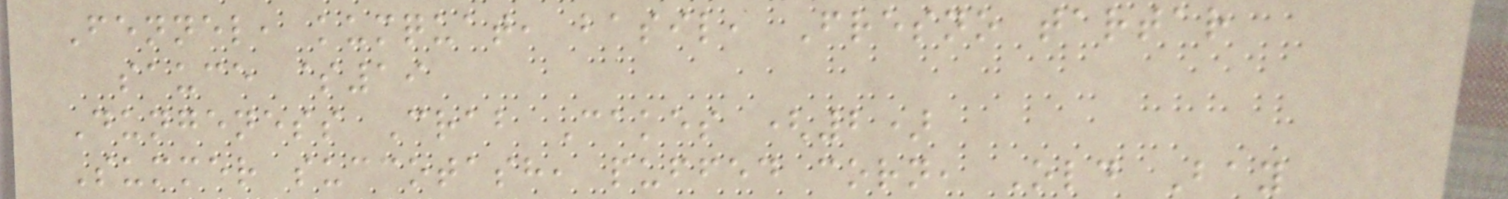Fennel, kumquat, basil, Fresno tartar
sauce $19
Dungeness Crab Cakes (2)
Summer succotash, puffed corn, Old Bay
